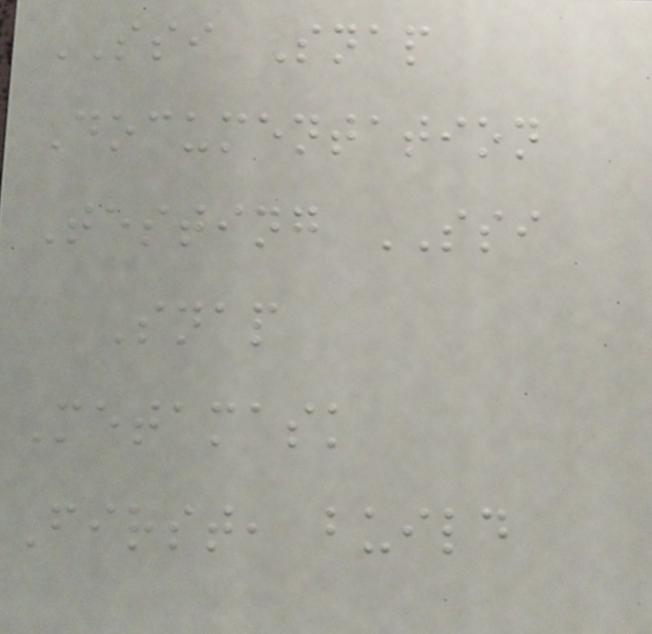SSI Snap
Documentation
Testing SSI
Snap
Metamask
First, build
